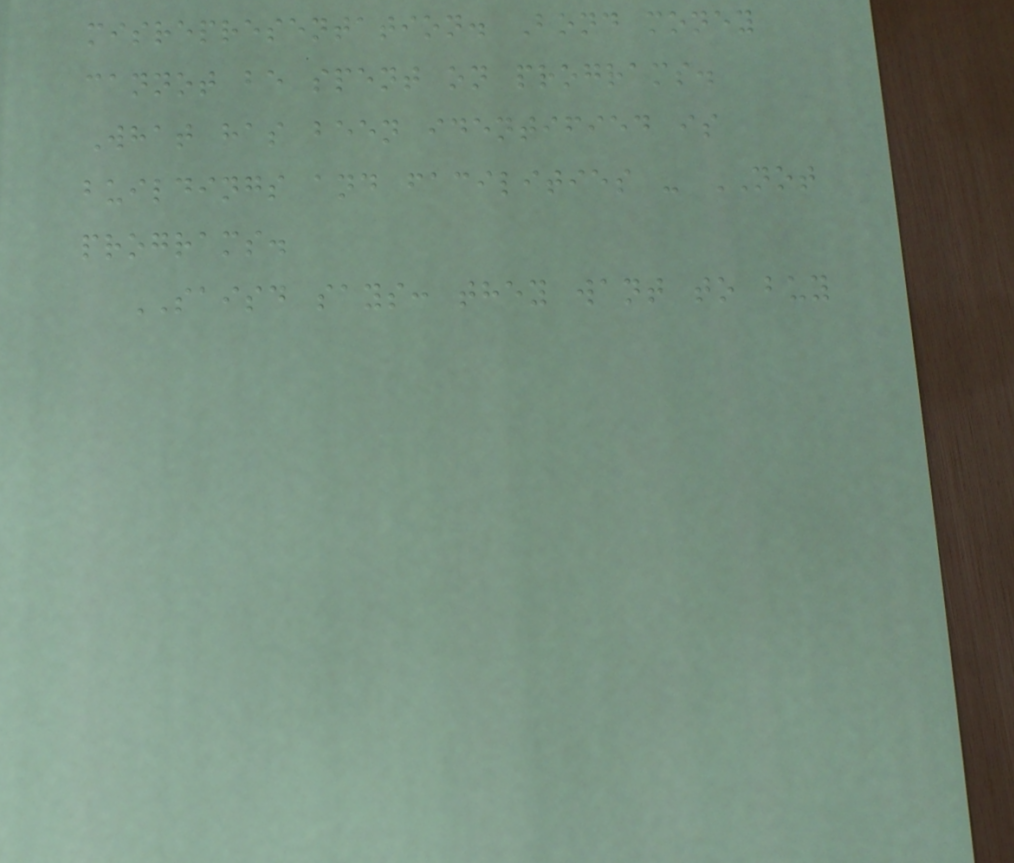misrepresentation. Bond money
cannot be spent on programs.
What has been identified is
buildings and facilities - NOT
programs.
SAISD says: they want to buy
